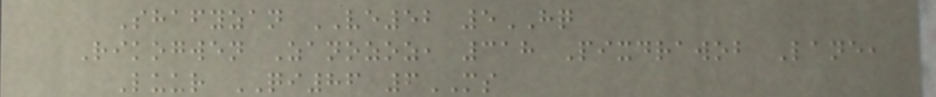Shafyzan VE52 5HQ
Rikogwen Zanozoz, 318 Pixdrawob Lane,
Luur QI86 6MS
